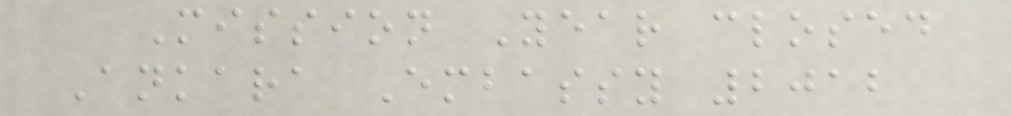Mission Year closed
Ankara Embassy 2012
